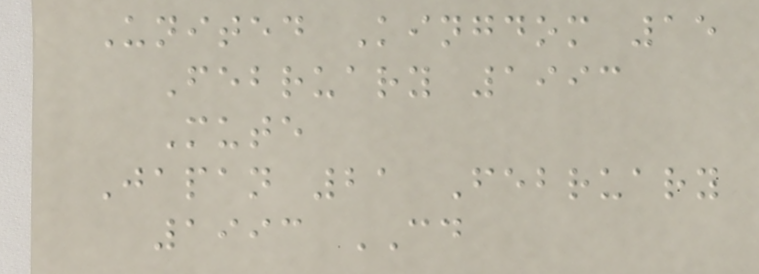United Kingdom 15
February 1993
Mute
Japan 21 February
1993 CD
